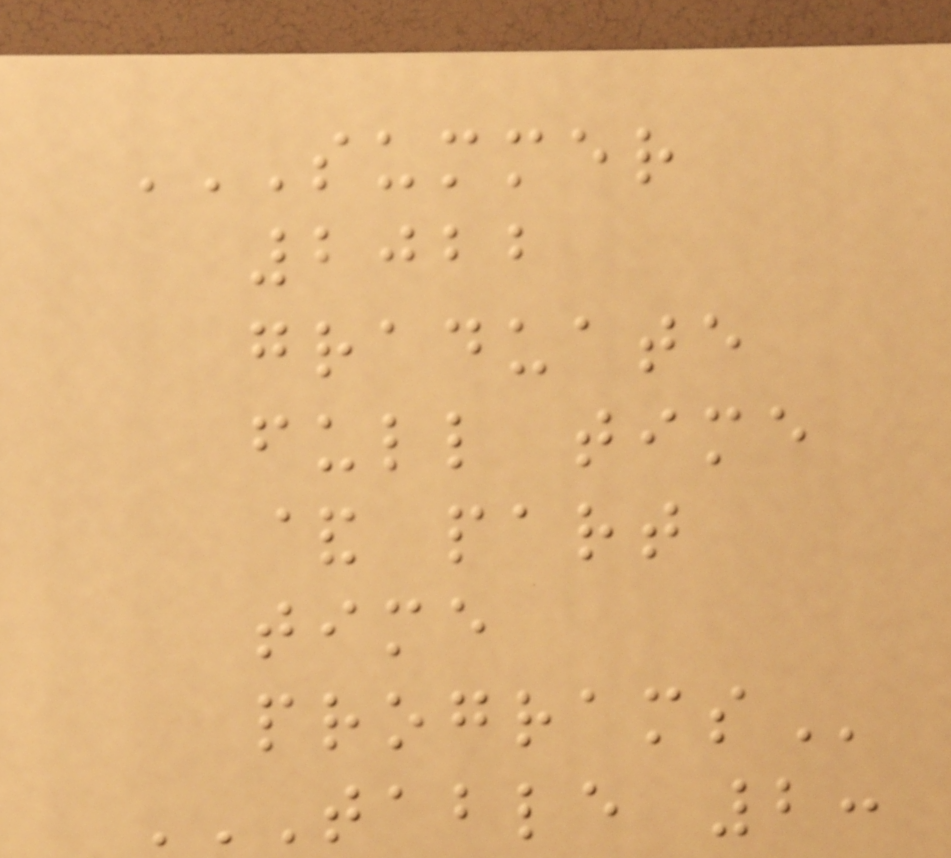SUMMER
2022
GRADUATE
FULL TIME
& PART
TIME
PROGRAMS
TABLE 2:
